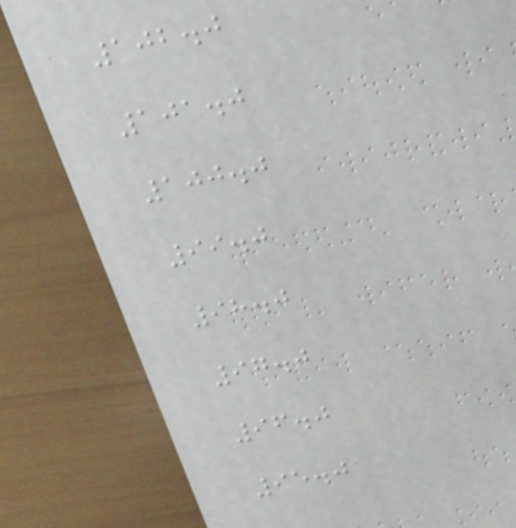102.0
101.0
100.0
99.0
98.0
97.0
96.0
95.0
